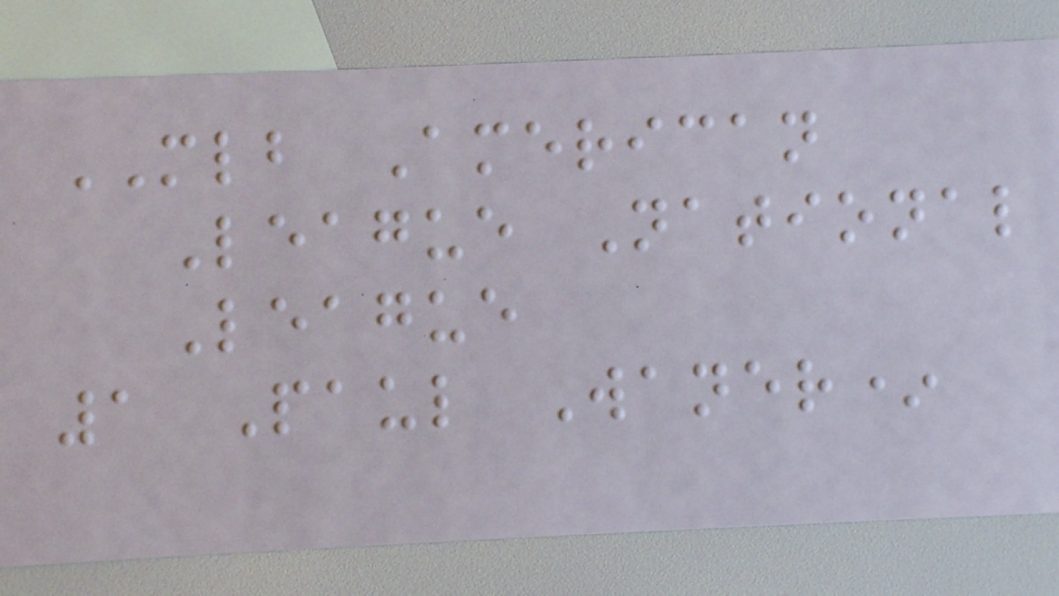MLB American
League National
League
1 Paul Waner*
